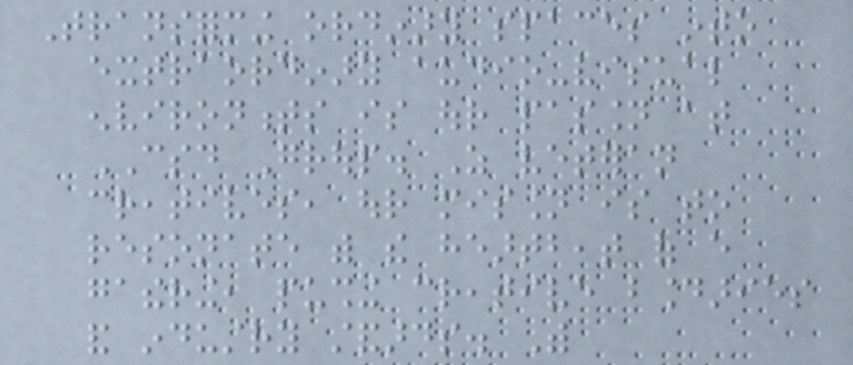Transforming ordinary spaces into
extraordinary audio-visual
environments is our passion at
CSD Group. As veteran
creatives, our mission is to
resonate with the heartbeat of every
gathering, pushing creative boundaries
and industry standards. With
